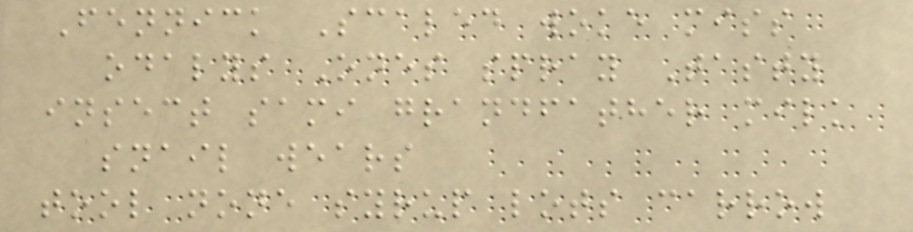Fennick Scaled woke miss
odalys Ones spray Tasty
insect sami grandfather milk
snail wears
tool none syrup lots carrow
